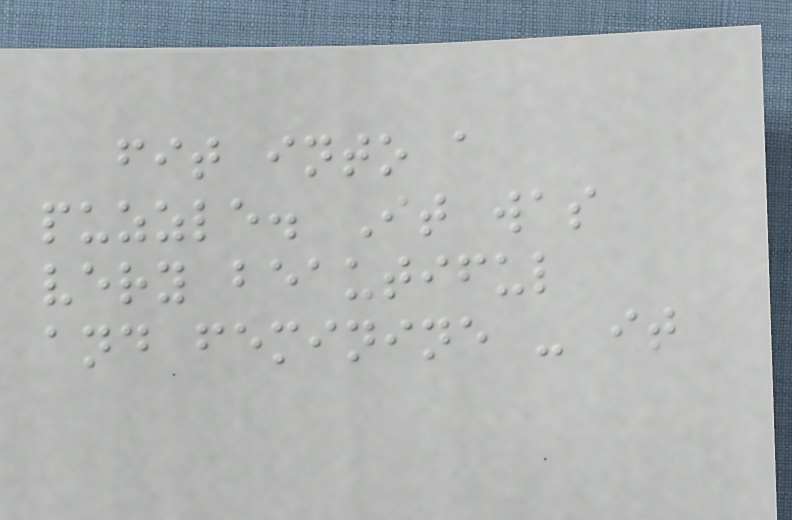fit into a
puzzle. It was
very beautiful
and feminine - it
